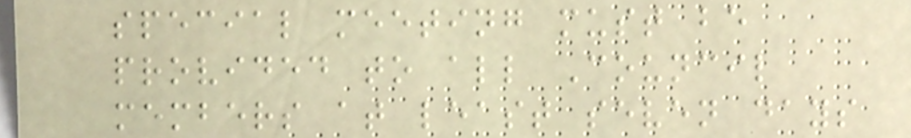special meeting must be
provided to all Council
members at least seven days
